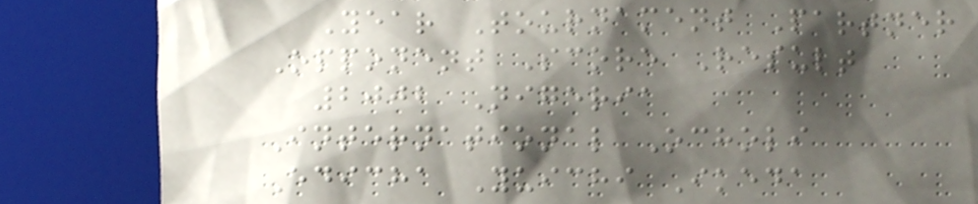Year Tournament Partner
Opponent Score Result
2002 Nigeria
International Ocholi
Edicha Yuichi Ikeda
